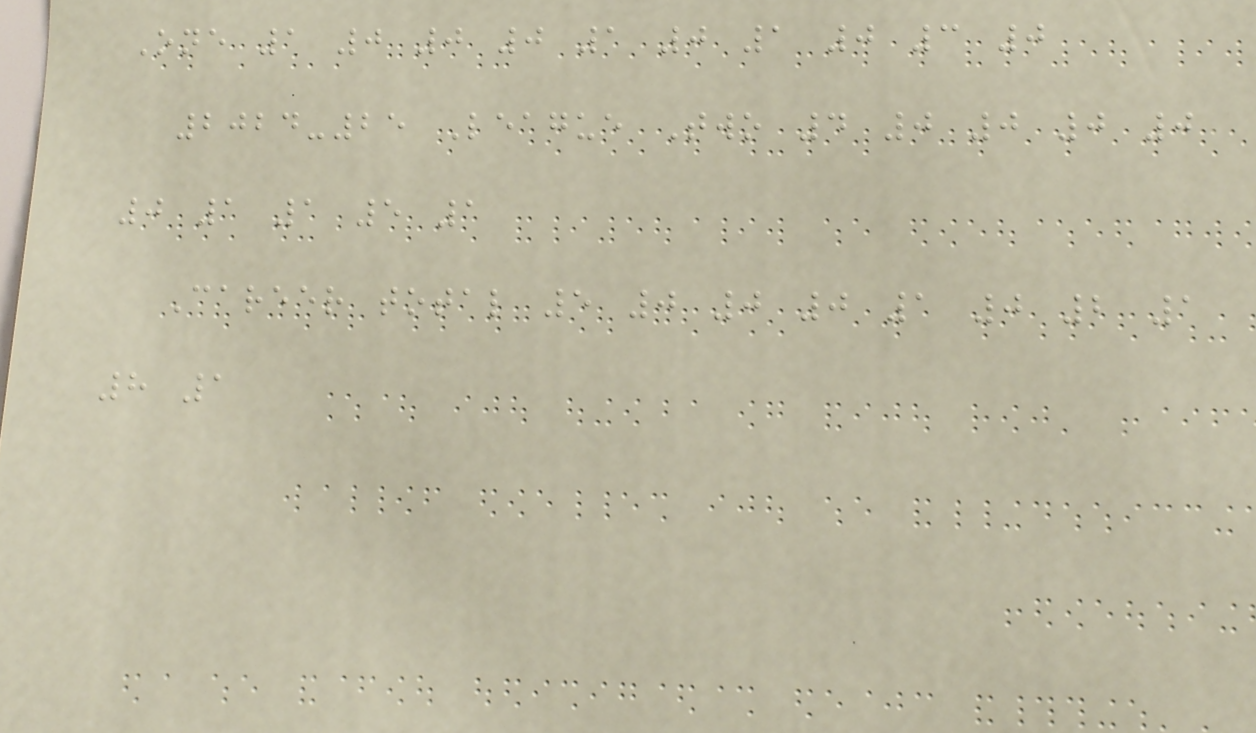One 1 0 0 0 1 0 1 0 3 0
2024-25 League Two 4 0 0 0 0
0 1 1 5 1
Career total 5 0 0 0 1 0 2 1
8 1
